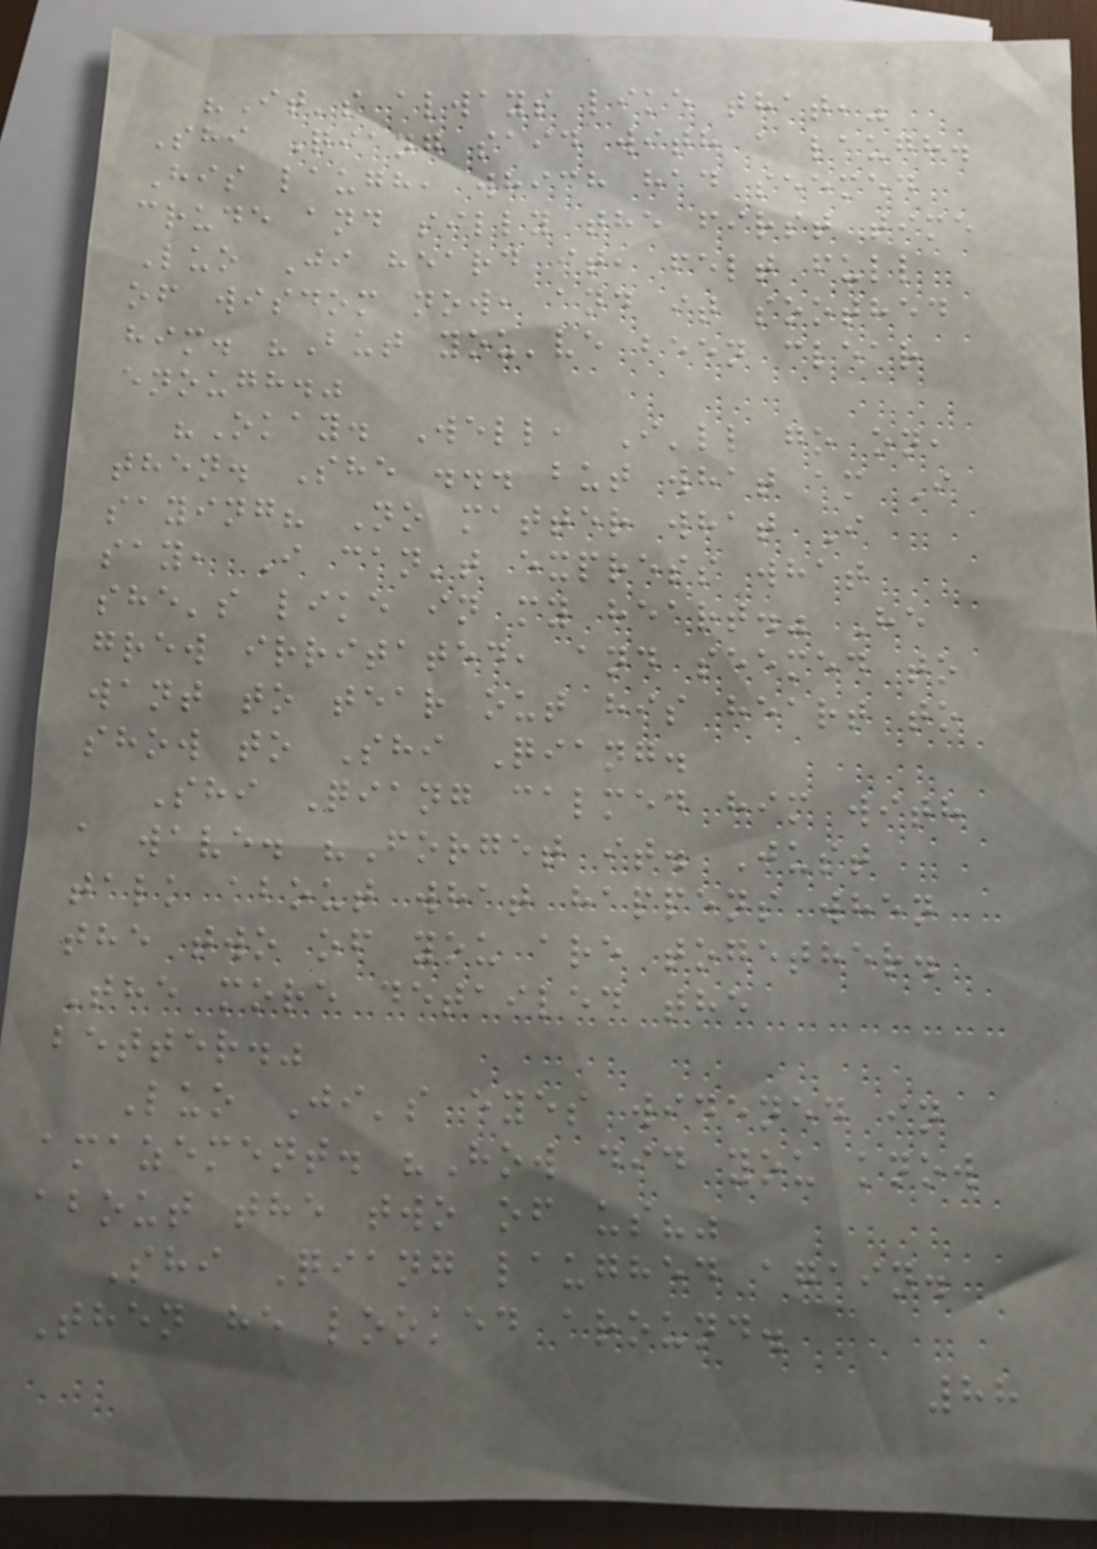"It's always like that,"
Shi Qiang said with a laugh.
His laugh, which had seemed
crude and silly the first time
Luo Ji heard it, felt full
of wisdom now, and it soothed
him. "But you've been clear
enough."
"Okay. Well, I'll go on,
then. She ... but what am I
saying? No matter what I
say, I can't express what
she's like in my heart." He
grew irritated, and seemed to
want to tear out his heart to
show to Shi Qiang.
Shi Qiang calmed him with
a wave. "Forget it. Just
talk about what happens when
the two of you are together.
The more detailed the
better."
Luo Ji's eyes widened in
amazement. "How did you know
about the two of us?"
Shi Qiang laughed again.
Then he looked around.
88
